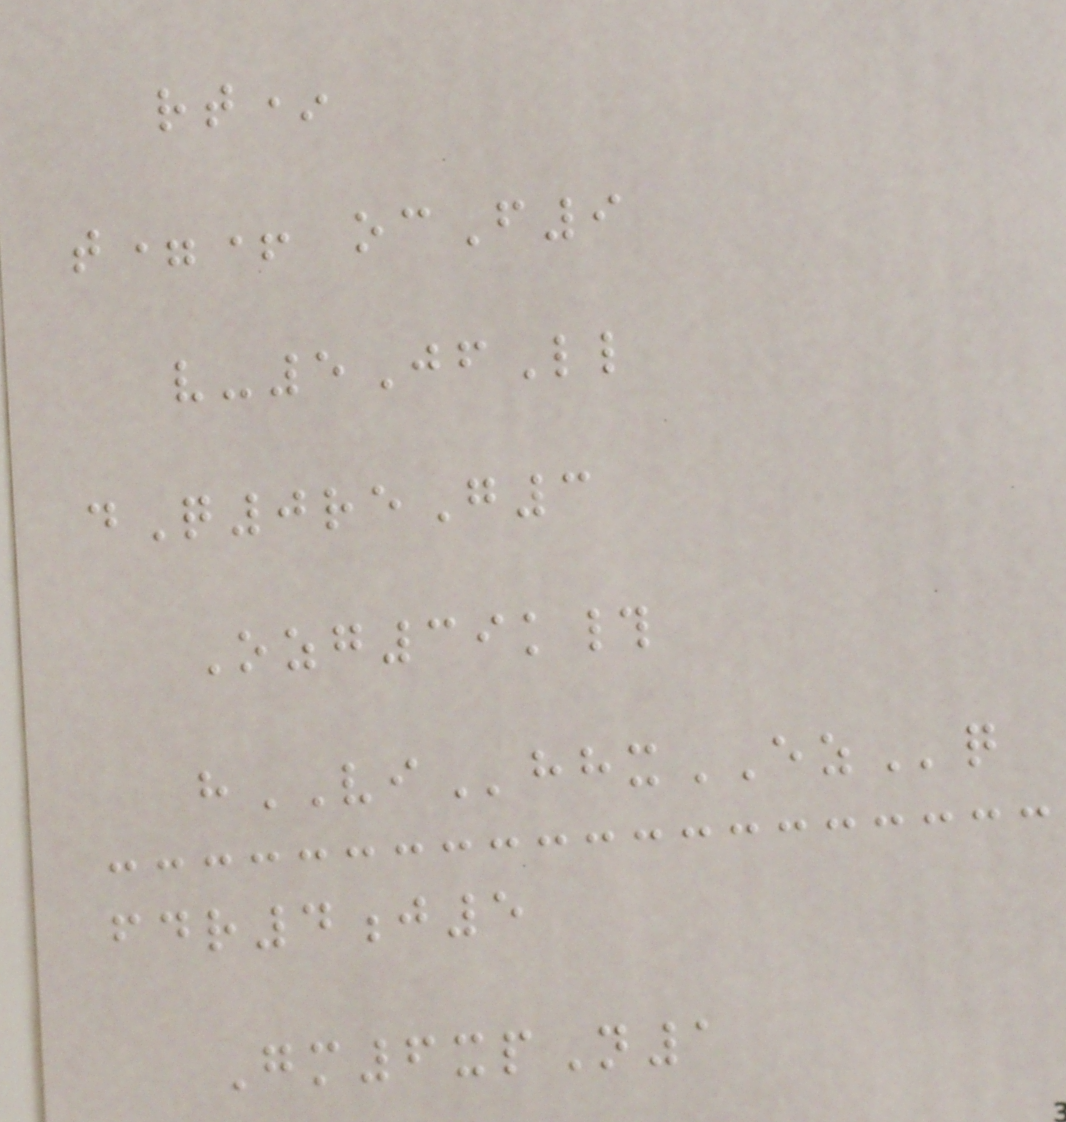rt*
t=+ ocF9
v-5JfLl
dQ0reG3
Ozg39k#
hVIhhxEZq
fdr4j5
Gm6xpN1
